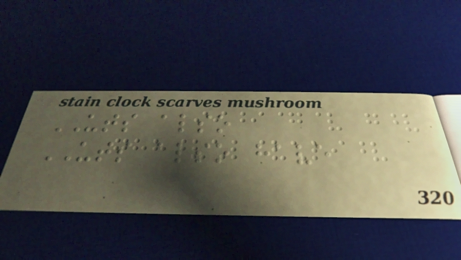UTS also
UTS also have
